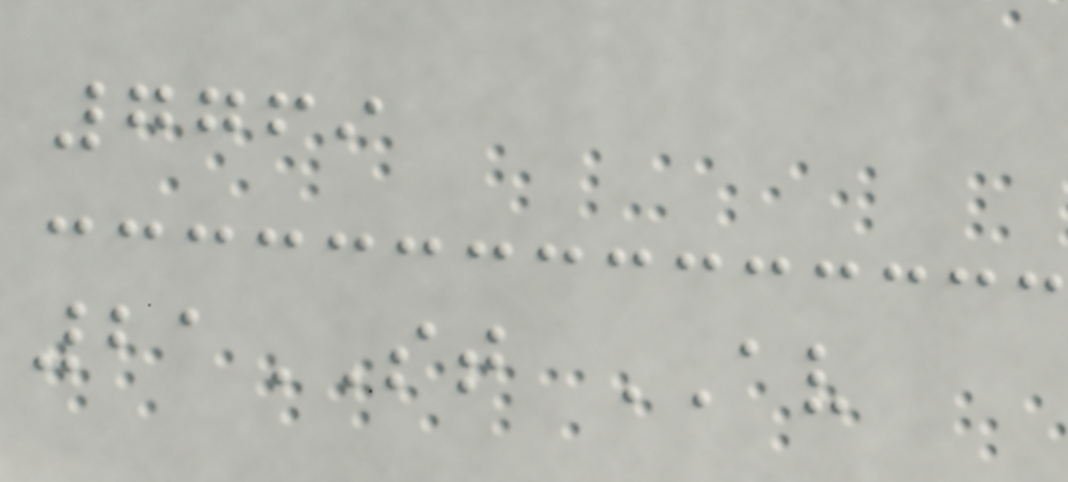7769
21ST AV
